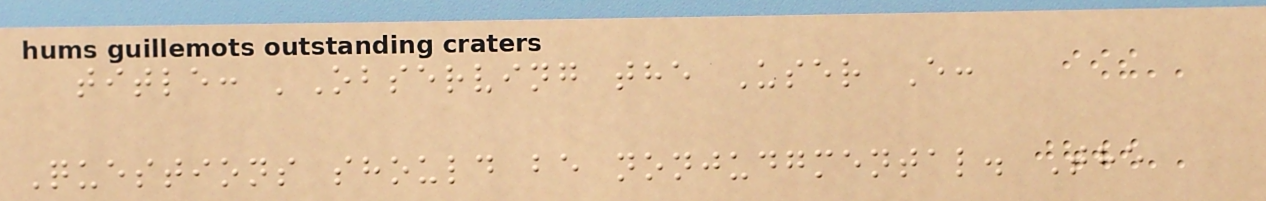title: 'Observing the User E:
Questions should be nonjudgmental. The
